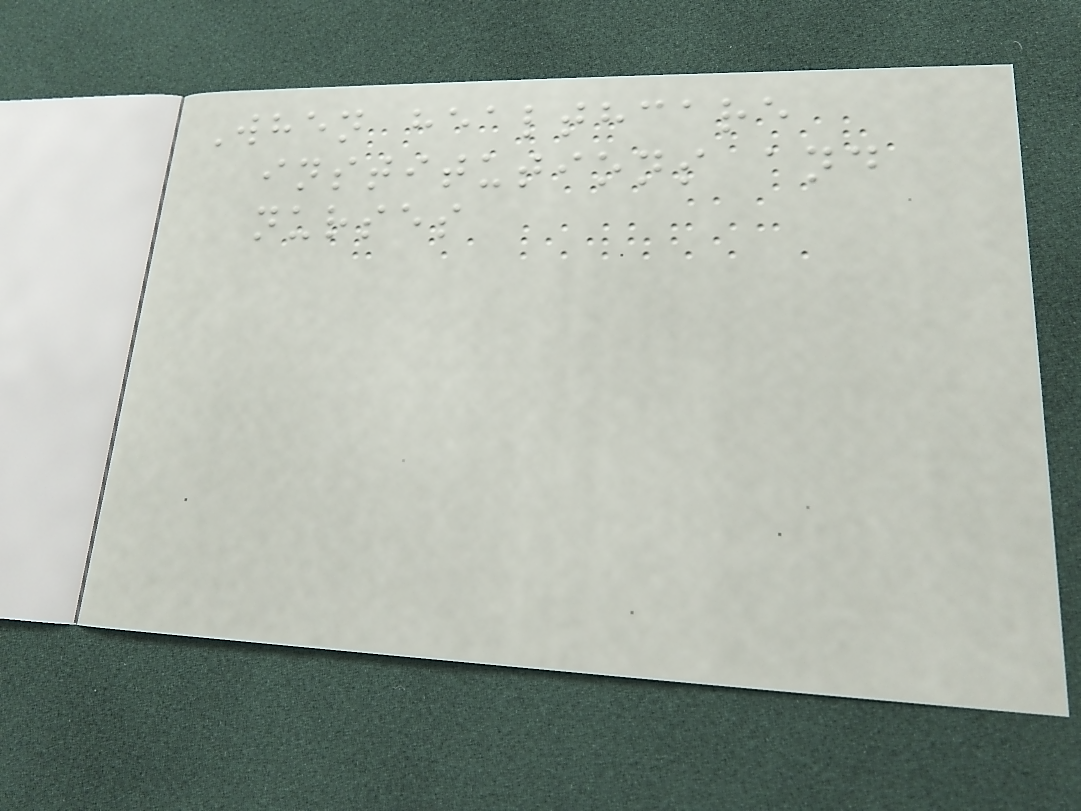When healthcare
institutions and
nurses
